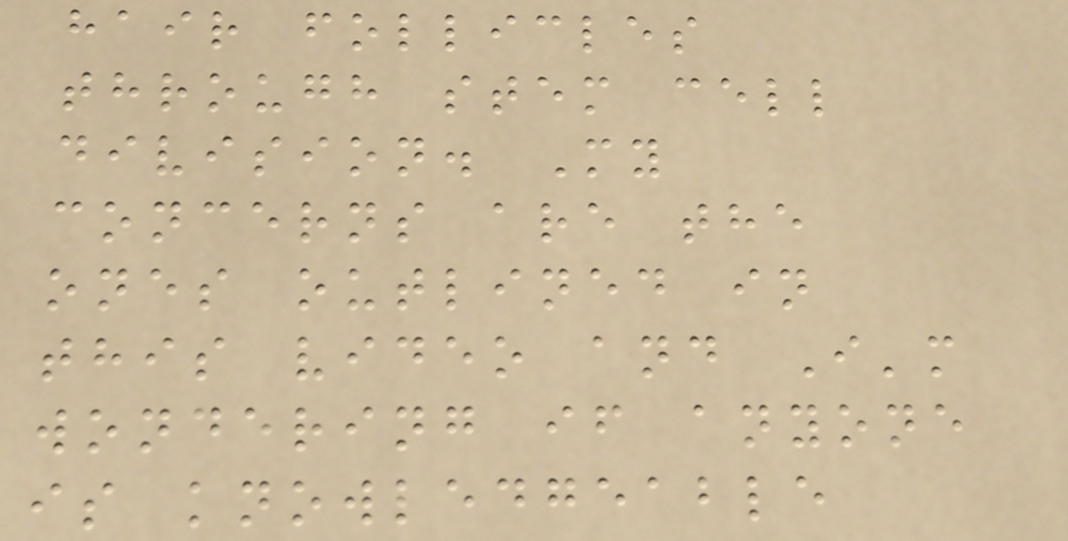hair follicles
through stem cell
division. My
concerns are the
ones outlined in
this video and I'm
wondering if anyone
is knowledgeable
